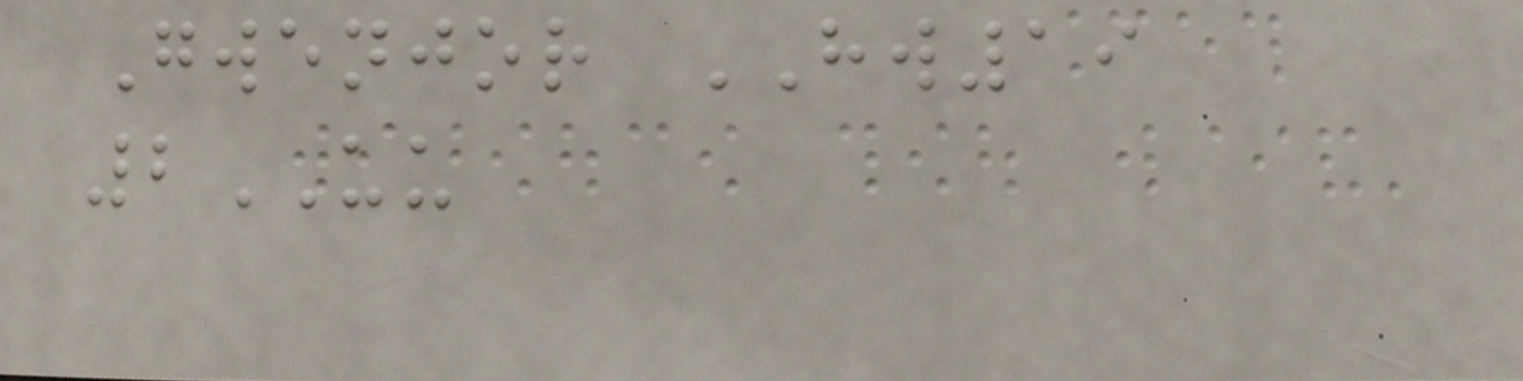Gwenjor HW19
2UU
